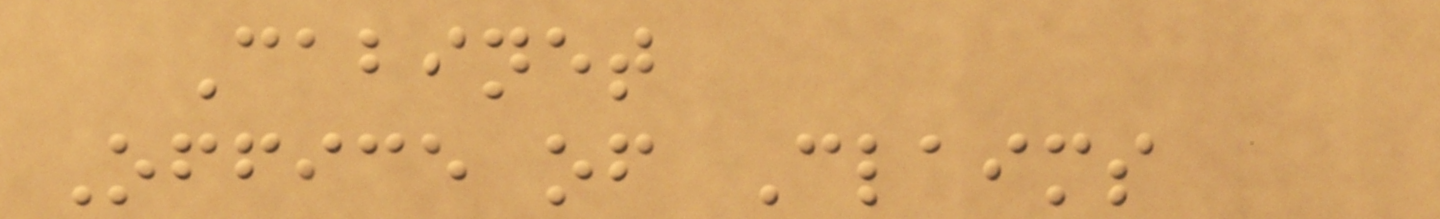Cabinet
Office of Claims
